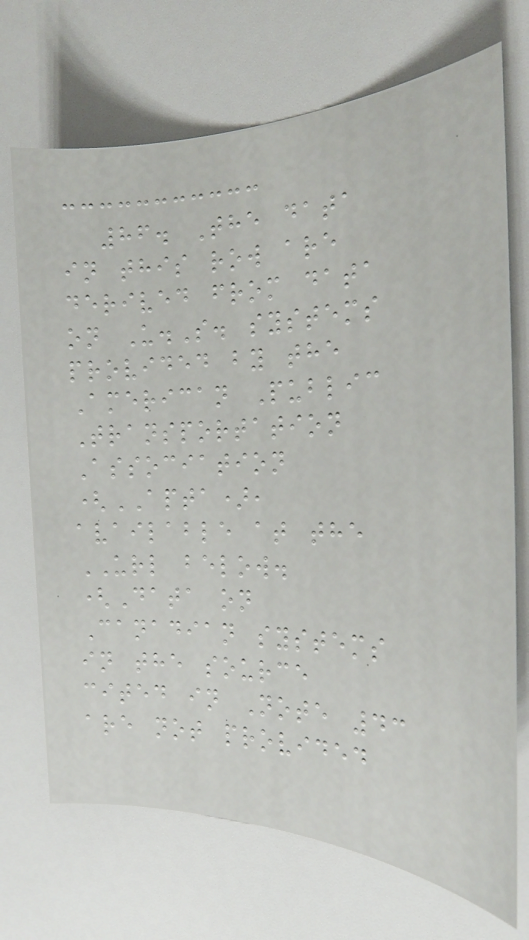86. The data
in this row are
derived from data
on U.S. systems
provided by the
American Public
Transportation
Association
(APTA),
available at the
URL below.
(Data on
Canadian systems
in the source
cited in Note 43
are not provided
